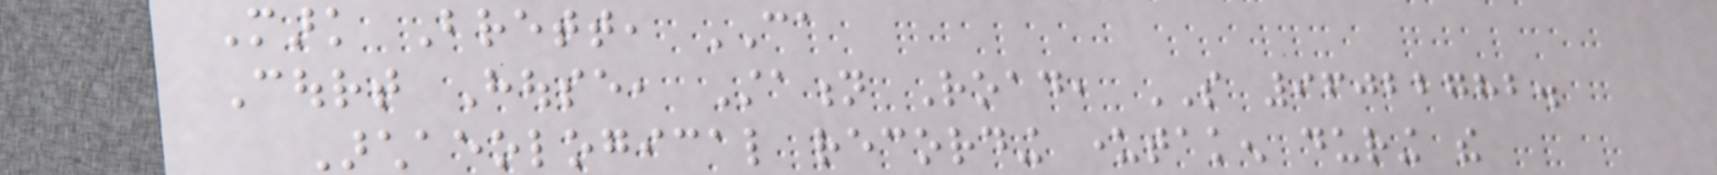Mark Brett, CA
Court House, Station Road, SO 96022782.
Archaeological recording undertaken during the
